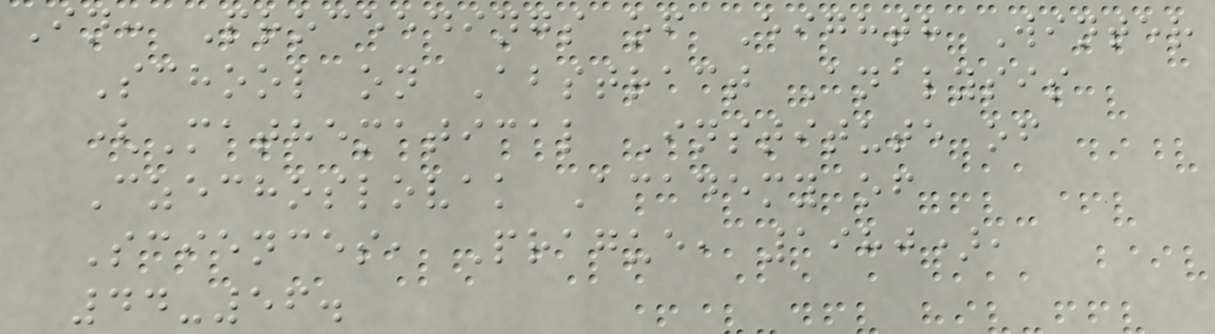In: Proceedings of Eighth Winter
School on Abstract Analysis
(Mathematical Institute of
Czechoslovak Academy of
Sciences, Prague, 1980),
44-56.
